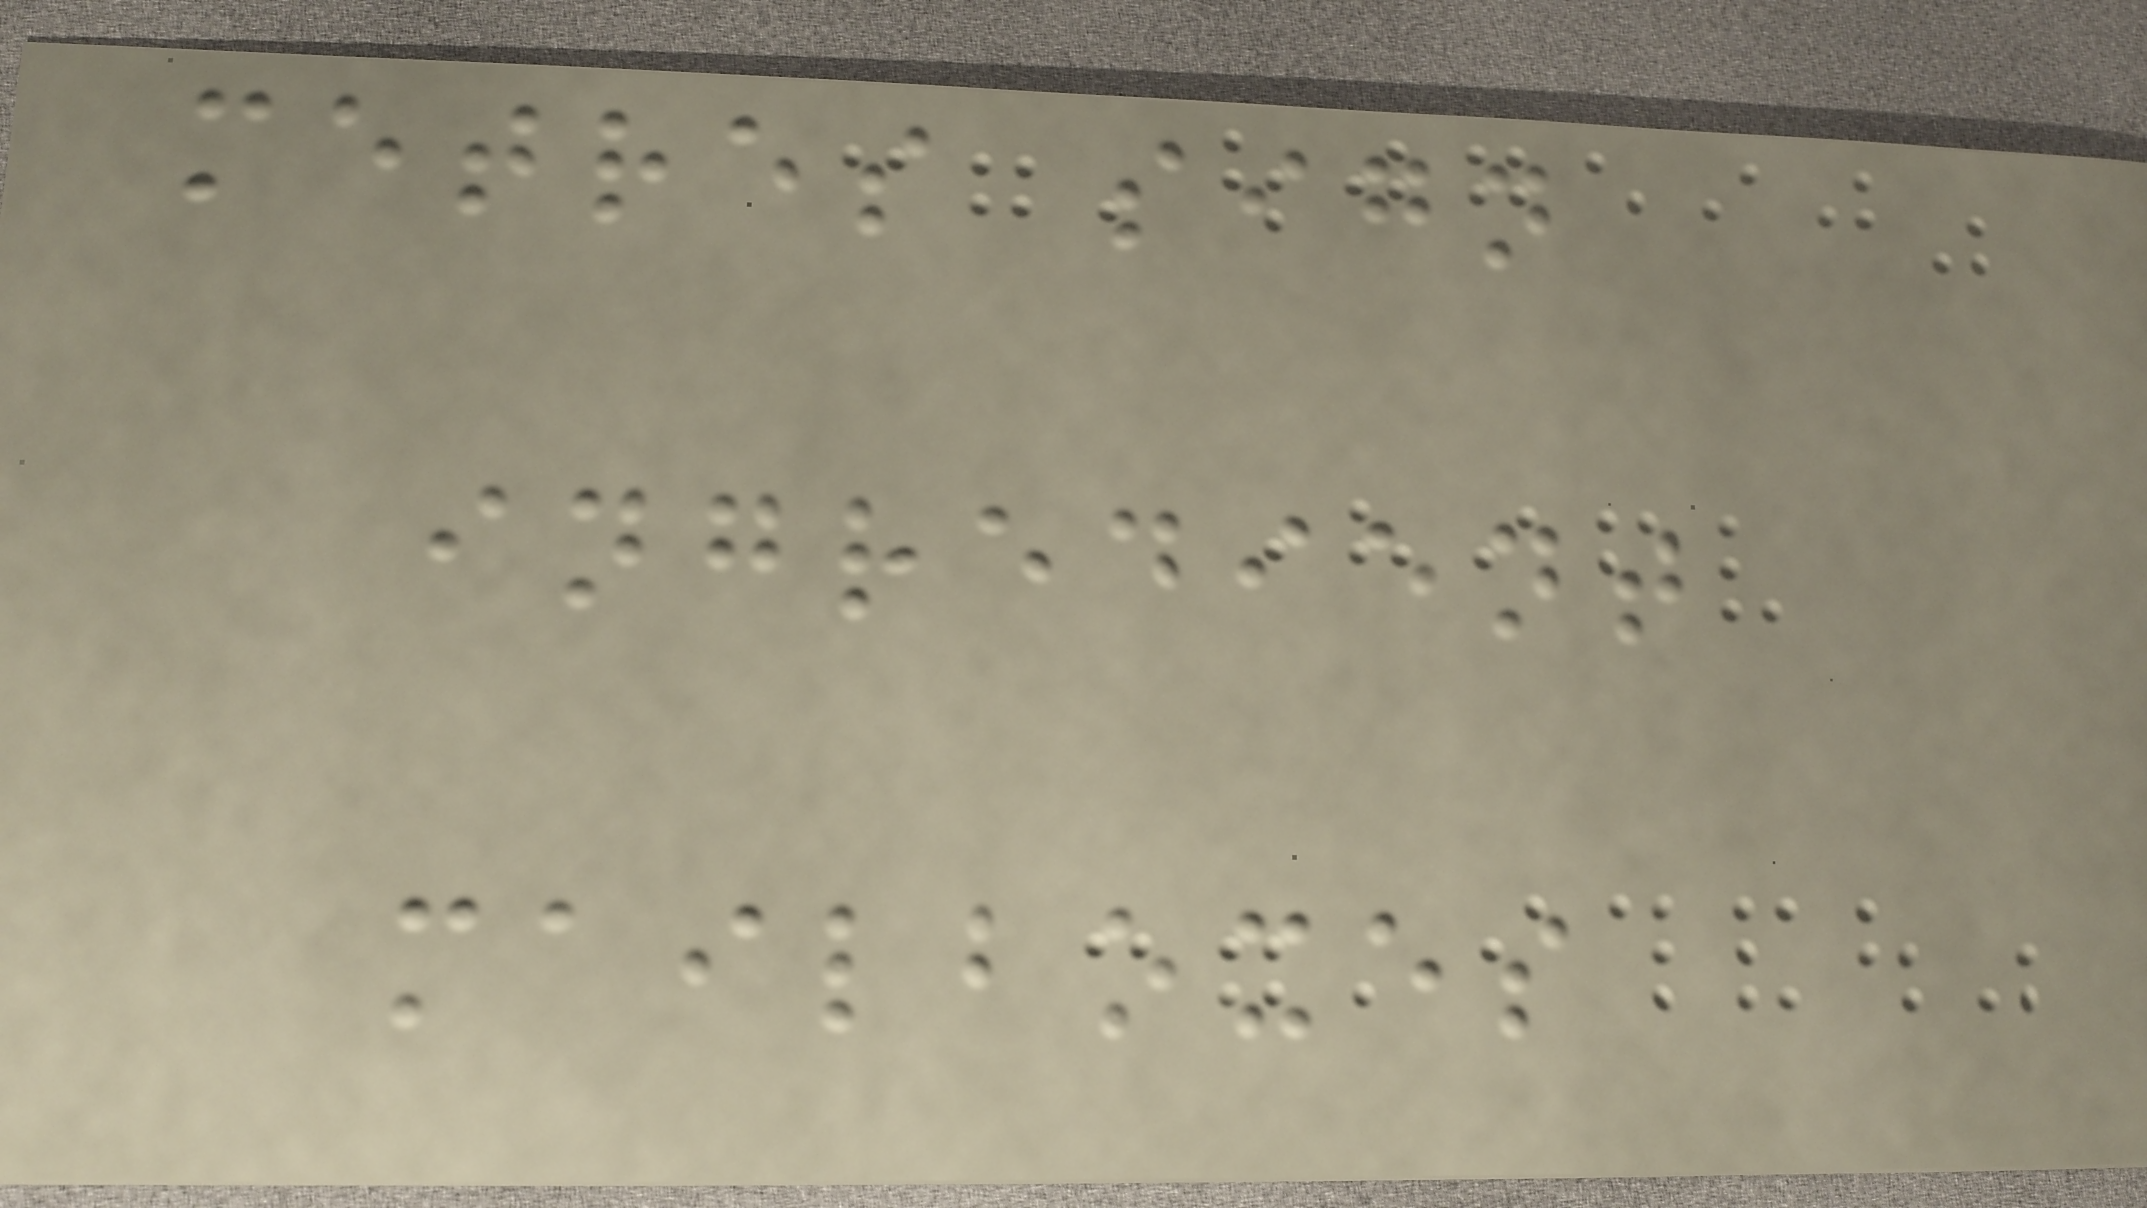metres sign
ingredient
mailboxes
